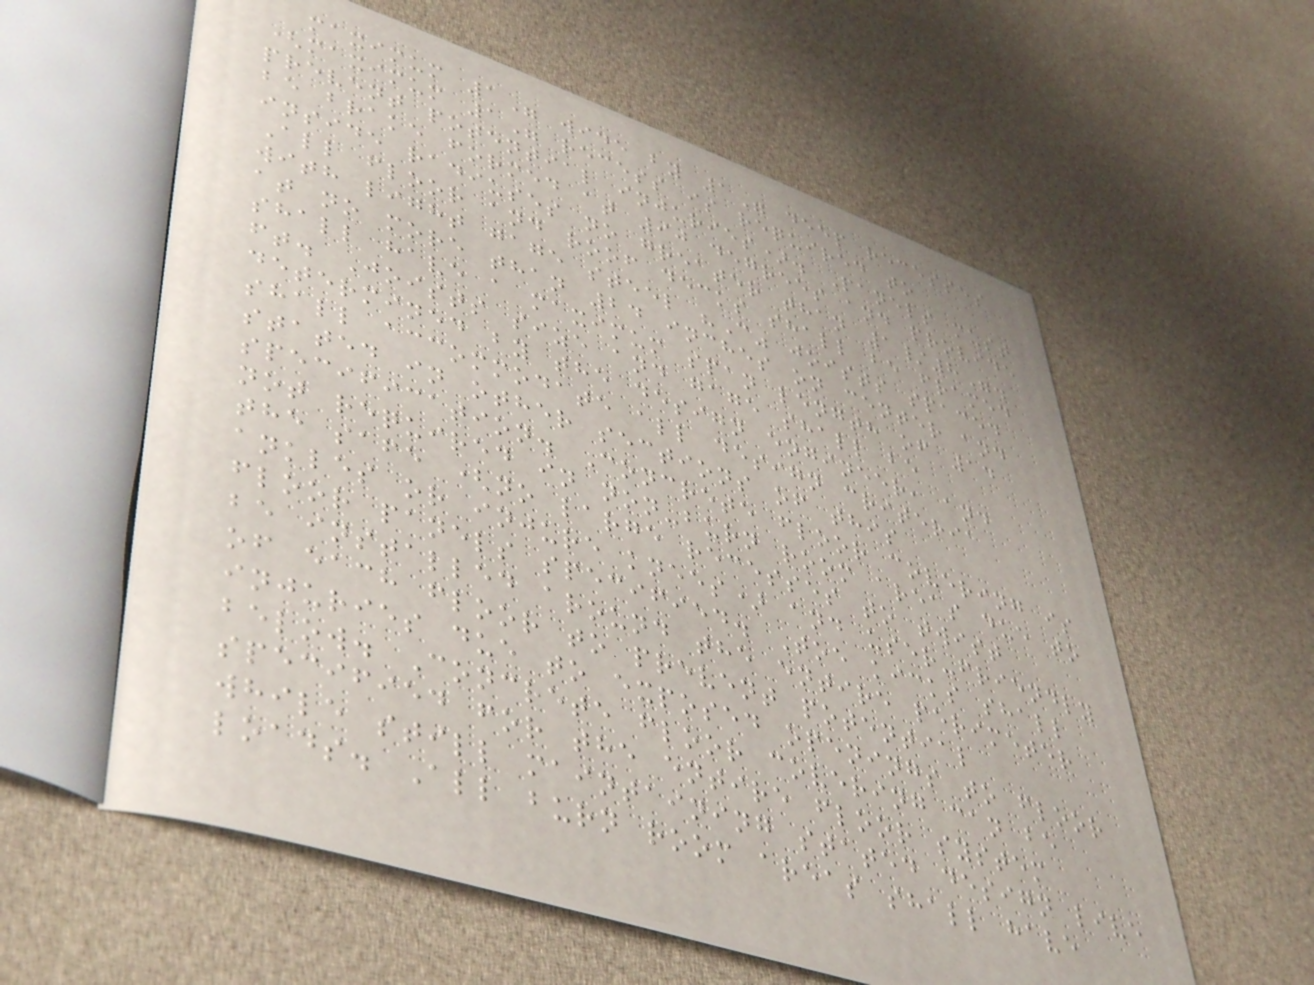maximum 1" wide by 1" deep recesses
(maximum 1" recess is required to
prevent potential injuries). Panels must
be brake formed at 90 degrees and provide
inside radiuses no greater than 1/8".
All floor and roof decks shall be framed
with light gage steel "C" joists spaced
at no more than 24 inches on center and
shall have a maximum span length of 14
ft. Joists size and gage shall be
determined by the design engineer, and
shall accommodate all design criteria
stated in other sections of this
specification. Concrete floor covering is
not required in non-burn room areas due to
the safe (no large recesses to twist
ankles or injure knees) and user-friendly
floor panels specified. Toe kicks shall
be installed around the entire perimeter
of each floor to prevent potential
injuries due to exposed openings to floor
below. Concrete floor covering can be
specified for the entire floor system
while still maintaining stated design live
loads. All burn room areas shall have
